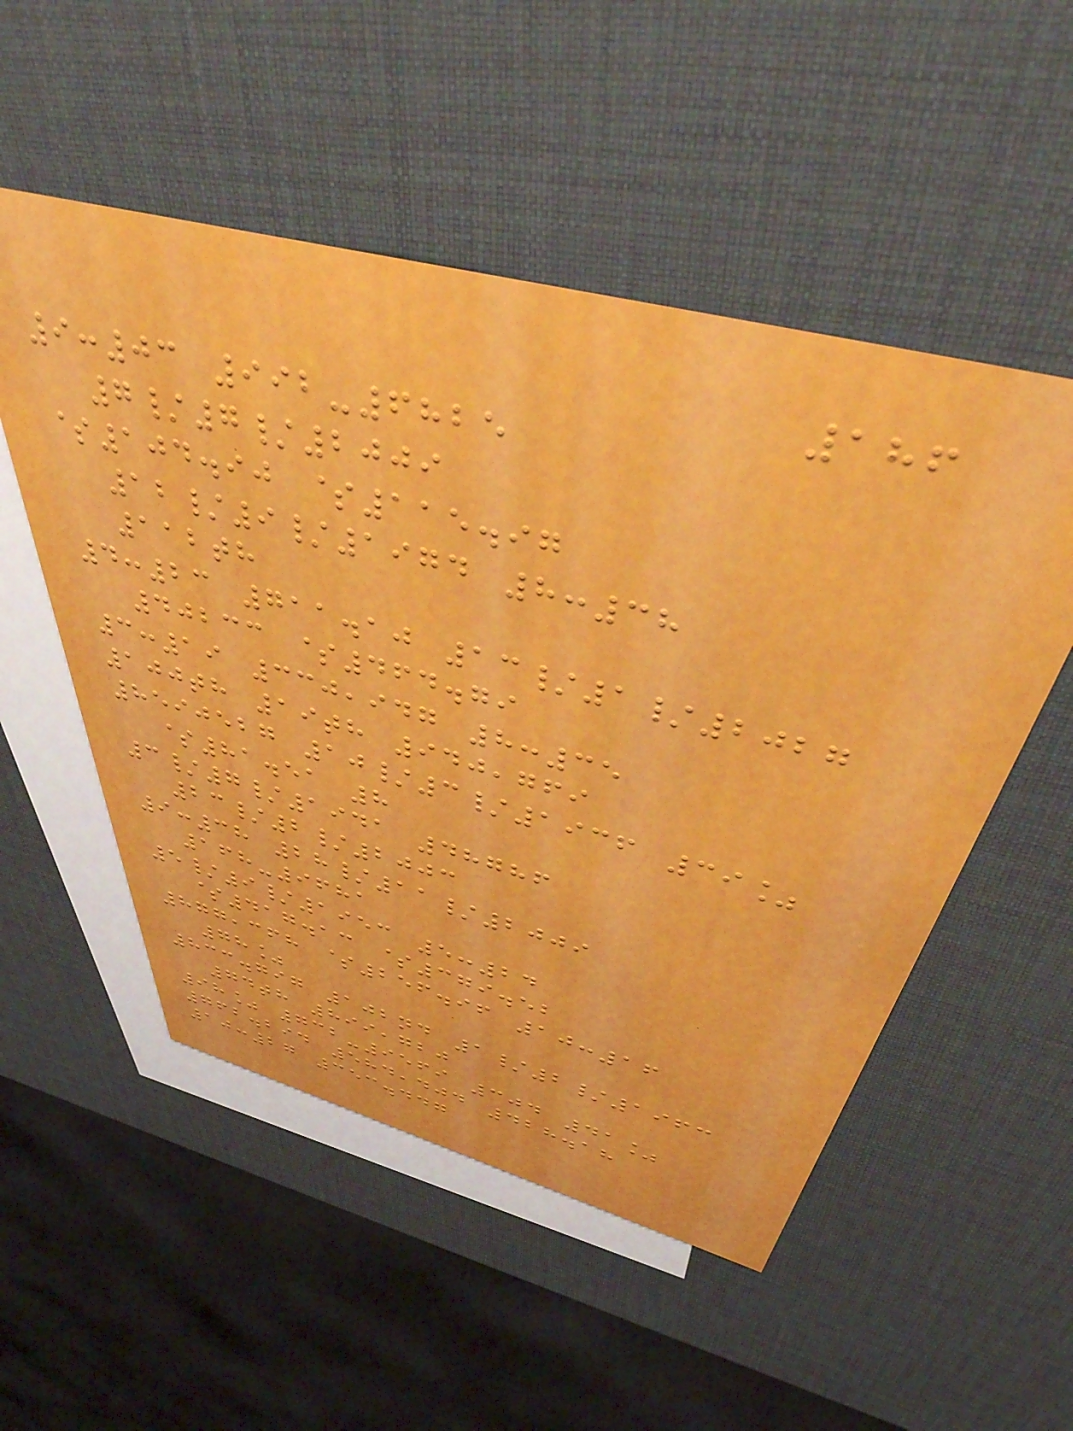186
9:03 992-6825
7/7/2009
$104.90 $115.97
12/9/1974 8:38
112th
4:23 711.10 13/1/2027
40233 $464.79
3:19 330,947 8:35
100th 19th 940,769
8590527 10/3/1936 39%
$81.51 8
3/7/1941 48786
23/2/2003
9:38 28/11/2009
168-9681
5/9/1953 5:24
$417.13 $379.52
877,368 $256.96 10:16
78%
833.797 102nd 1/2/1963
74th 899,720
98% 732-9569 304 41%
762.294 584,404 428.18
10:27 353.447
